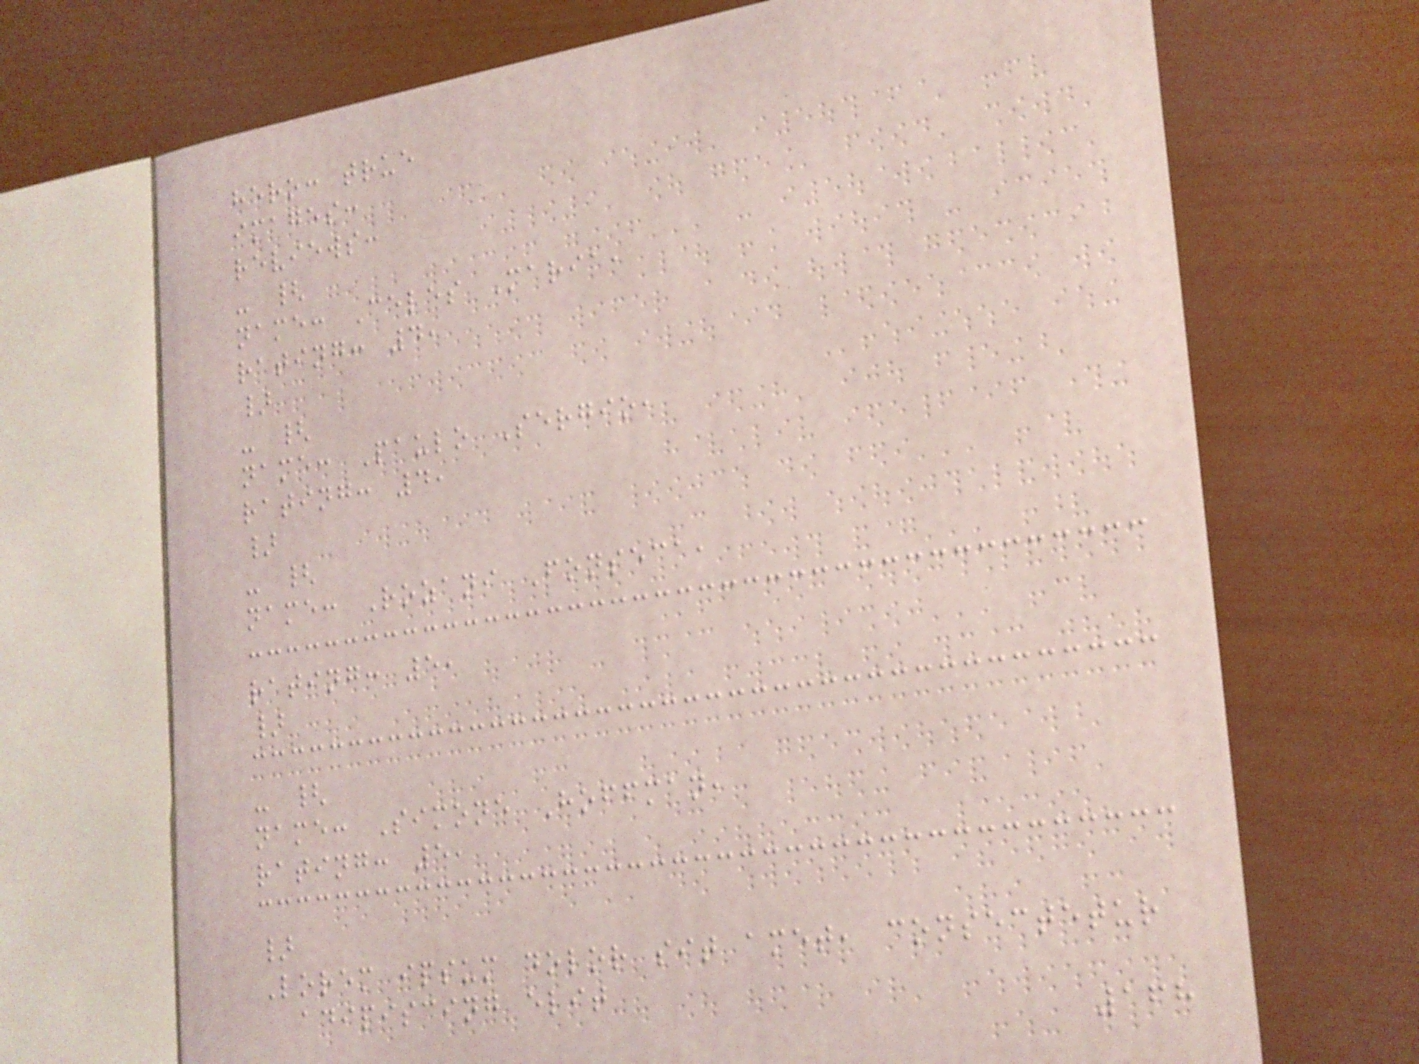hero: true
images:
reviews:
- {
name: Celes Maria,
rating: 4,
}
- {
name: Paulo Sergio,
rating: 4,
}
- {
name: Rozani Fonseca,
rating: 5,
}
- {
name: Simone Hoffman,
rating: 5,
}
Lorem ipsum dolor sit amet, consectetur
adipiscing elit
168
